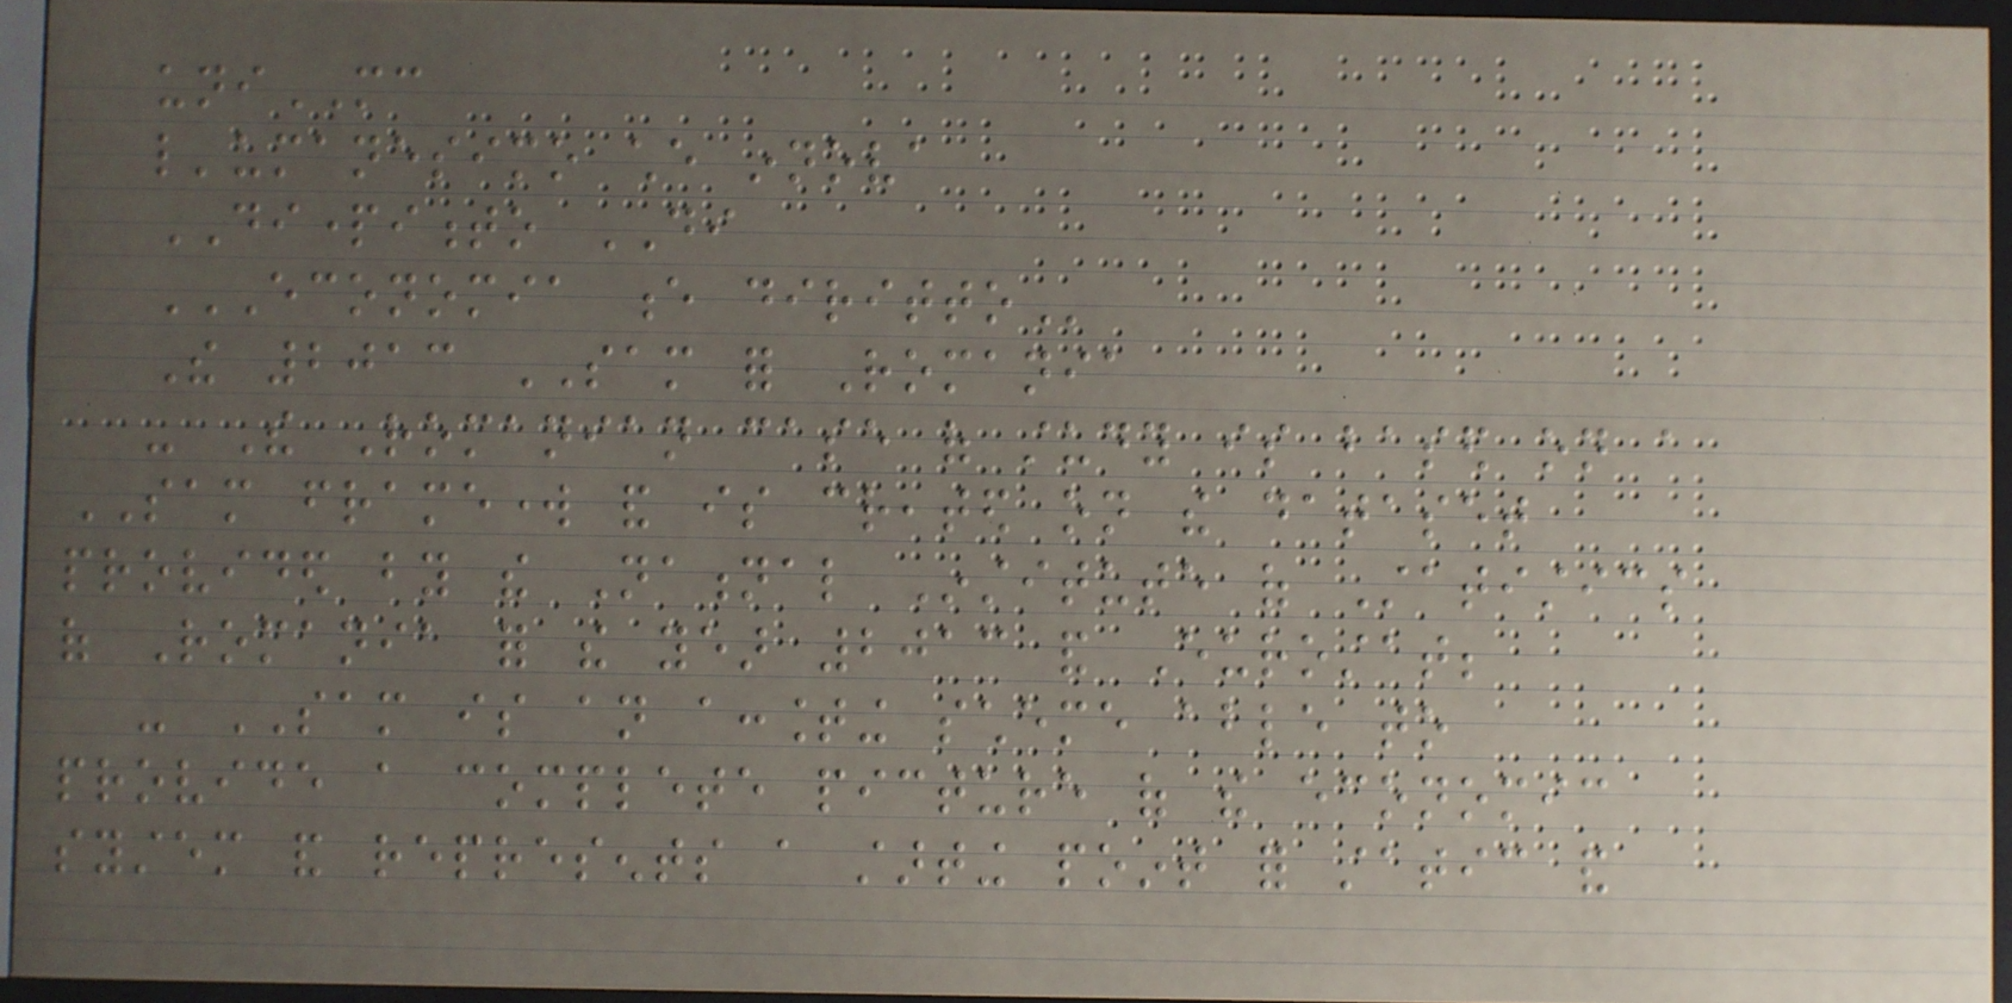uniMC
l'umanesimo che innova
DIPARTIMENTO DI
ECONOMIA E DIRITTO
The 2013 SAM for Romania
- The Romanian case of study is based on a
SAM framework and is created on the dataset
provided by the National Institute of Statistics
of Romania for the year 2013 and Eurostat;
- SAM is an accounting scheme able to
provide a complete picture of the economic
system and represents a starting point for static and
